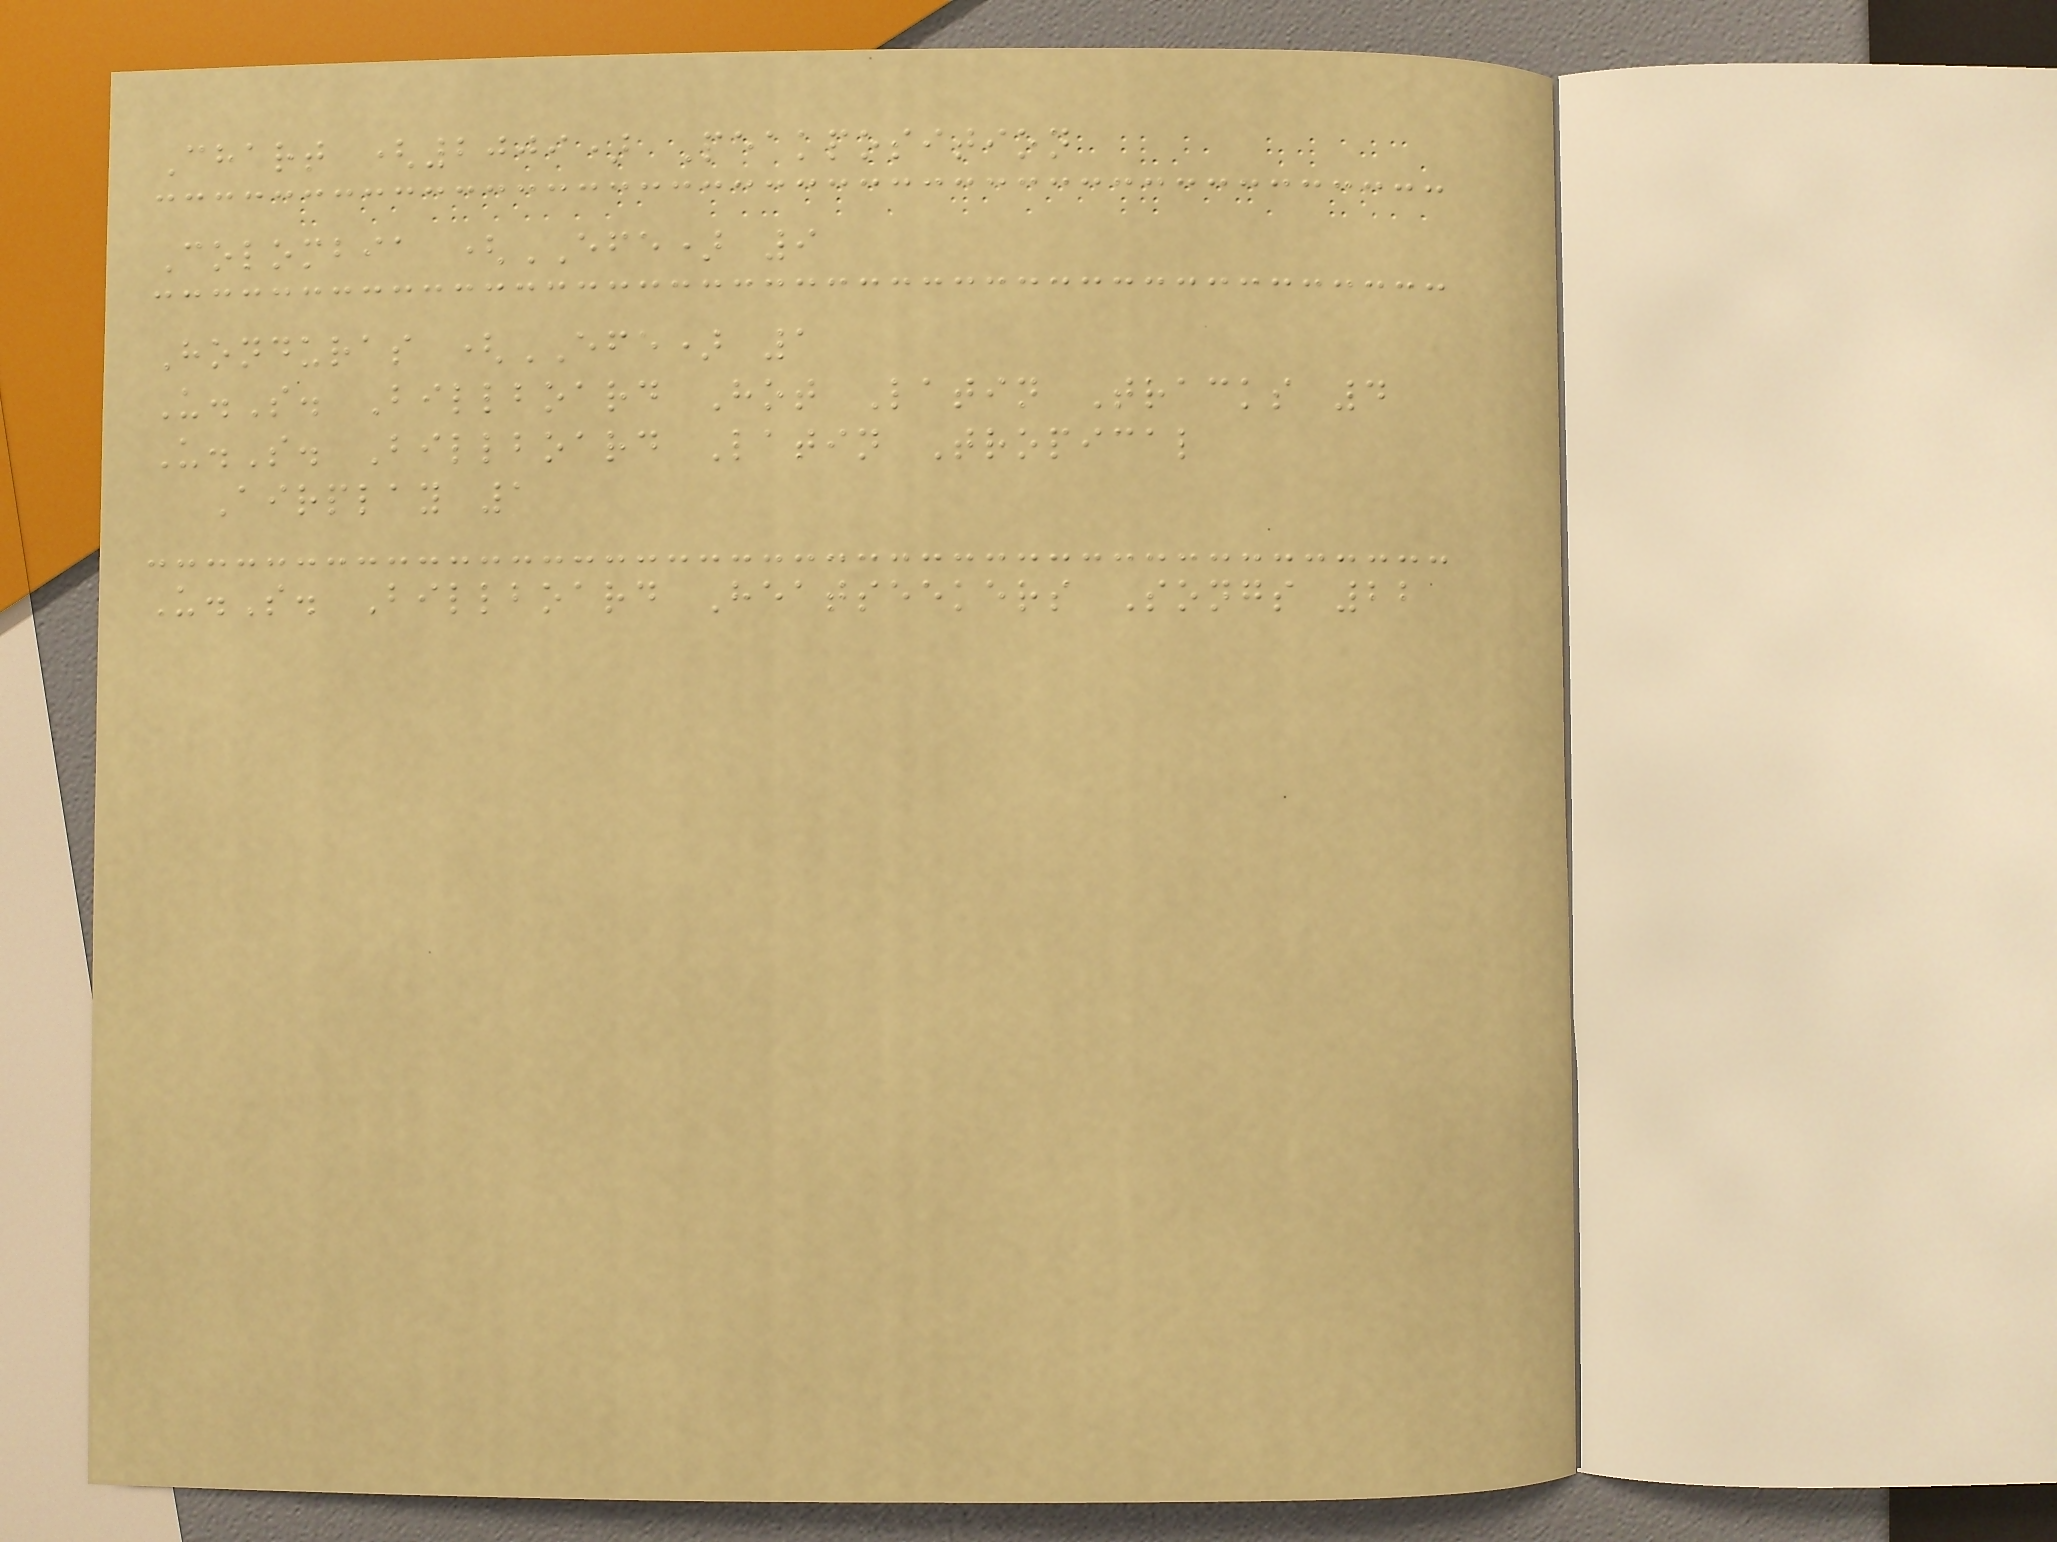Chart (2009) Peakposition
Colombia (EFE) 9
Honduras (EFE) 1
U.S. Billboard Hot Latin Tracks 4
U.S. Billboard Latin Tropical
Airplay 1
U.S. Billboard Heatseekers Songs 22
